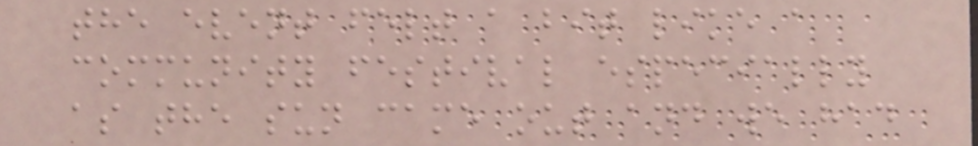the event felt a bit like a
community festival especially
as the sun came out and we had
